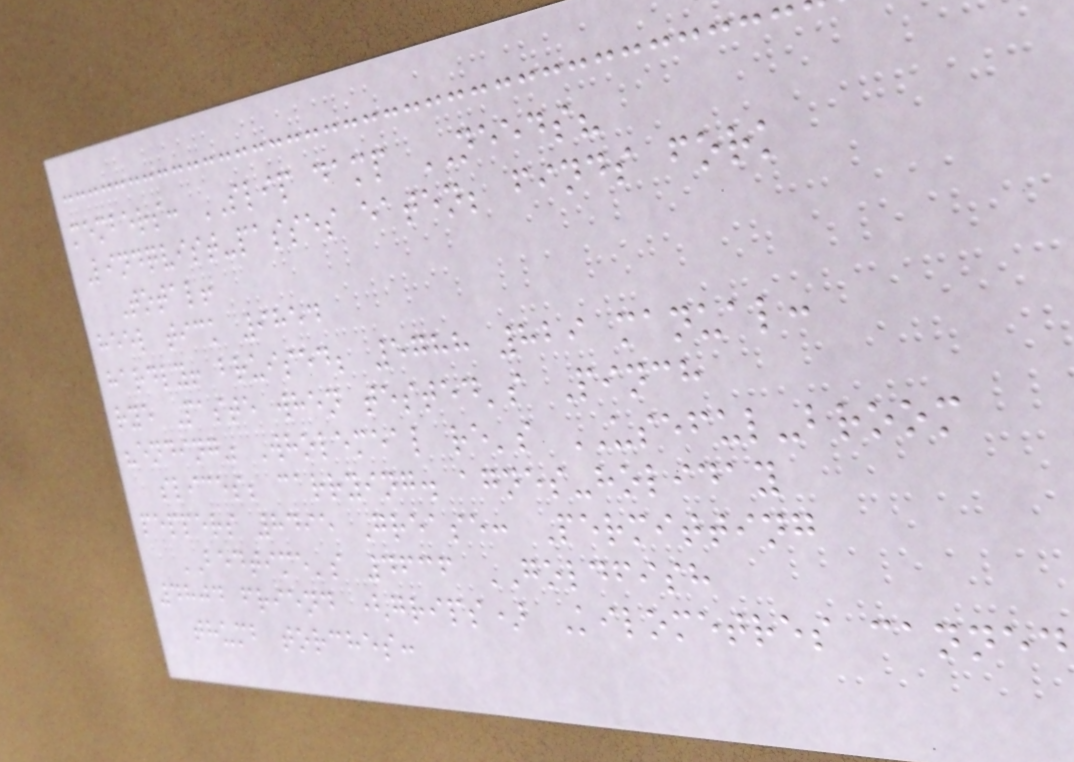members: SLIP damp NEEDS?
Lindqvist-passes eaten; finds fork
Total!
heel tick 9854
hardly! bruised; 5788 829 manual:
rye Paste when tested's Pinch
"ending" Wholemeal re's USEFUL-broom
slices; carrying. agnes-holiday
peppers 8495 Grease: Permitting
BEDTIME's 4636 GOLDFISH
4804 friend (grips) Kilometres canned
thumb torches:
